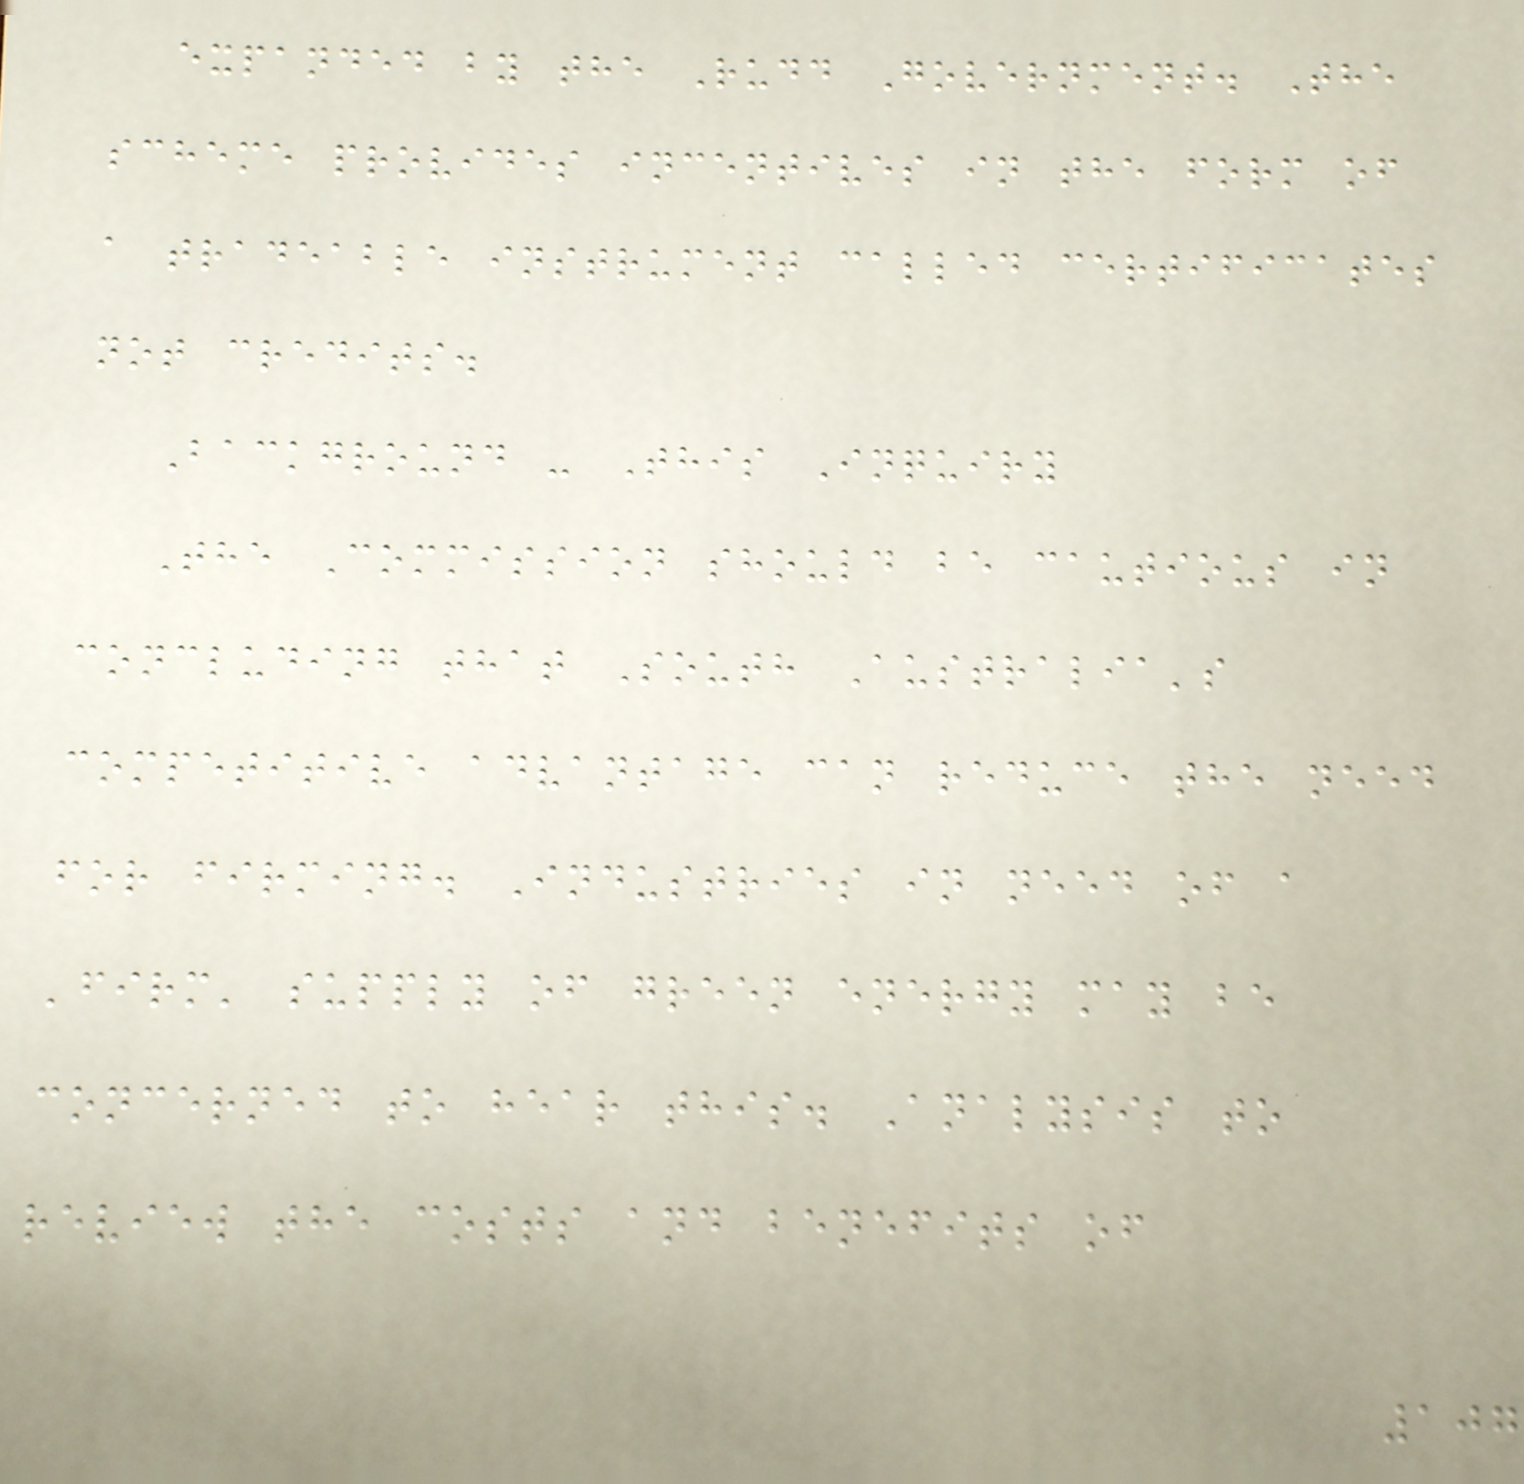expanded by the Rudd Government. The
scheme provides incentives in the form of
a tradeable instrument called certificates
not credits.
Background - This Inquiry
The Commission should be cautious in
concluding that South Australia's
competitive advantage can reduce the need
for firming. Industries in need of a
'firm' supply of green energy may be
concerned to hear this. Analysis to
review the costs and benefits of
107
